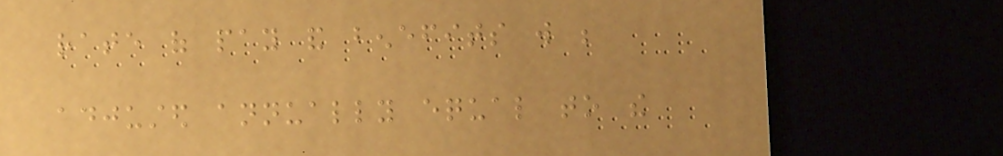rate of pay and benefits will be
adjusted annually equal to the
